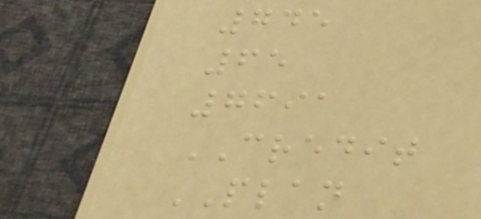745
65
7691
CREDIT
PLAN
